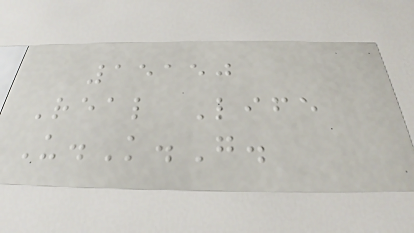15150
Real Life
U.K.G.
